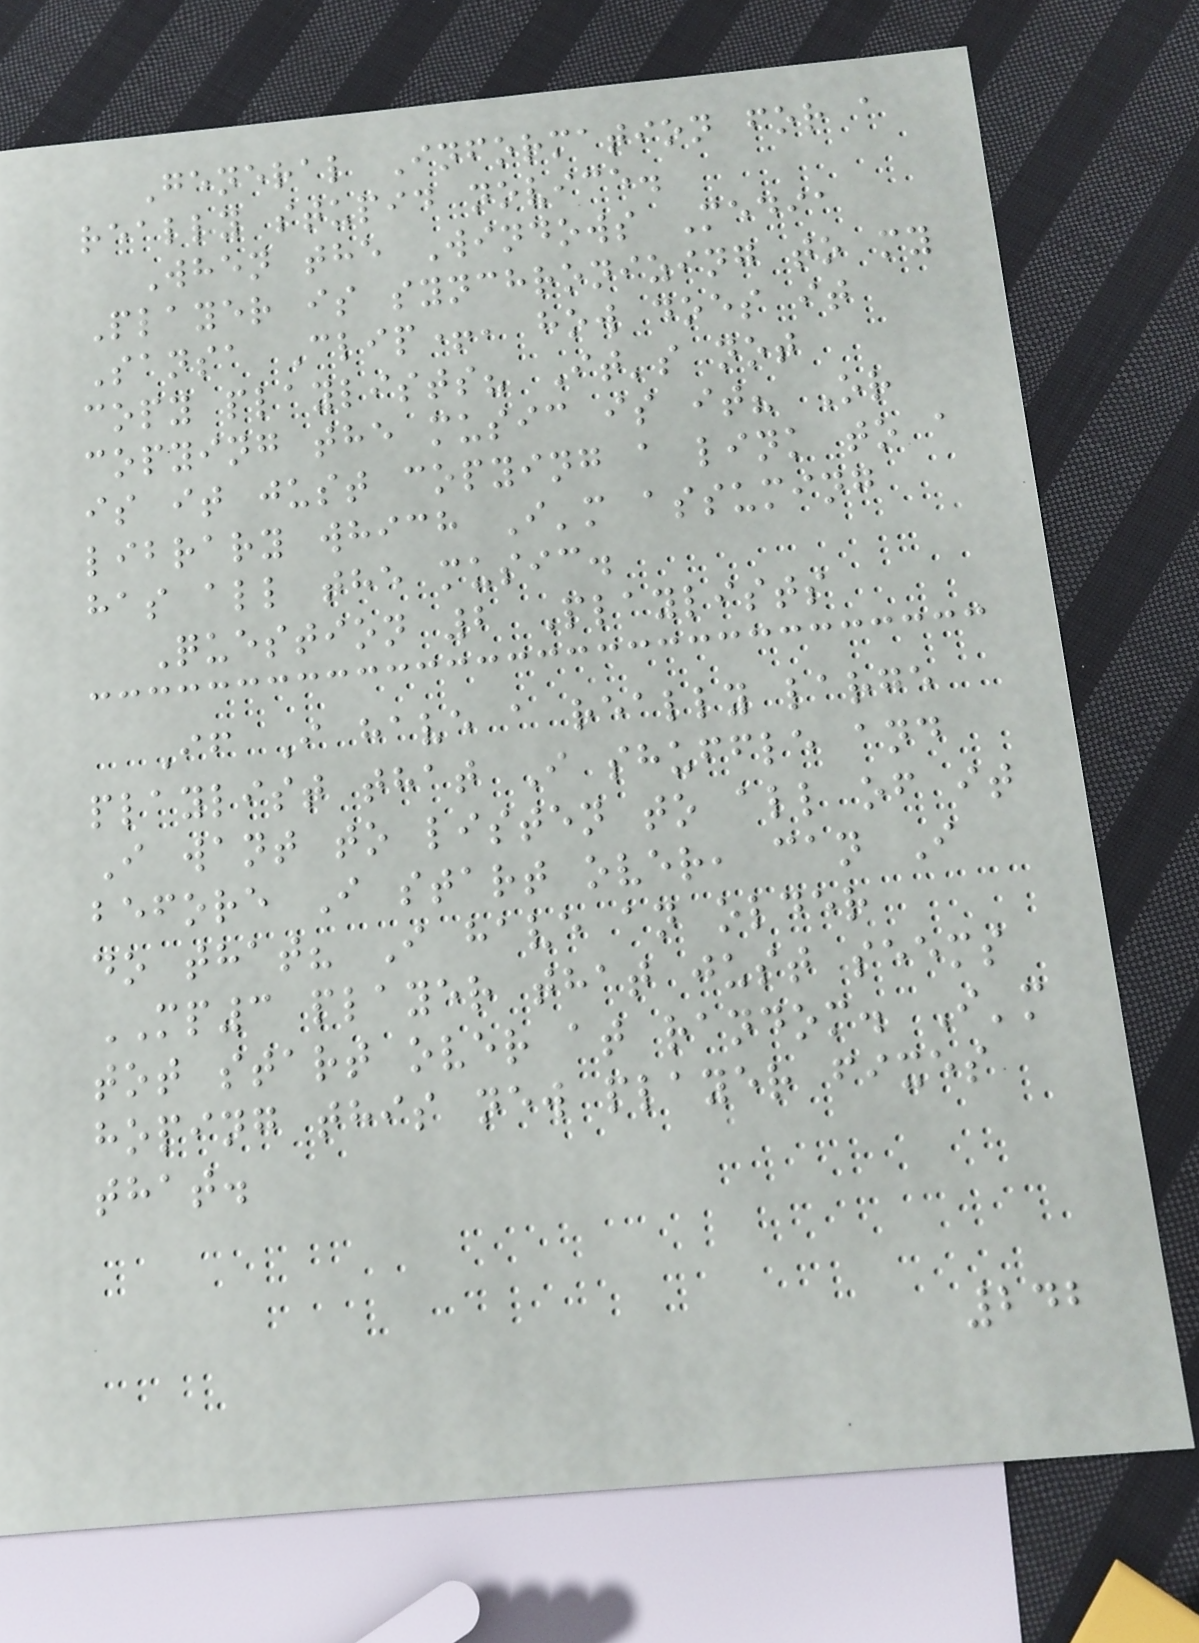General Information for a
really stupid novice.
When the Windows Media
Player is synchronizing to my
Sansa Clip+, how does it
copy playlists? It's not
copying the music is it? Or
is it just copying a link to a
library which I'm assuming
has all the music.
Question 2 Playlists
If I have a really large
playlist that I shuffle and
I want to listen to all of it
before I start over, can I
do that? I have an older
MP3 player that just seems
tot start over at random. I'm
hoping this new player fixes
that.
242
